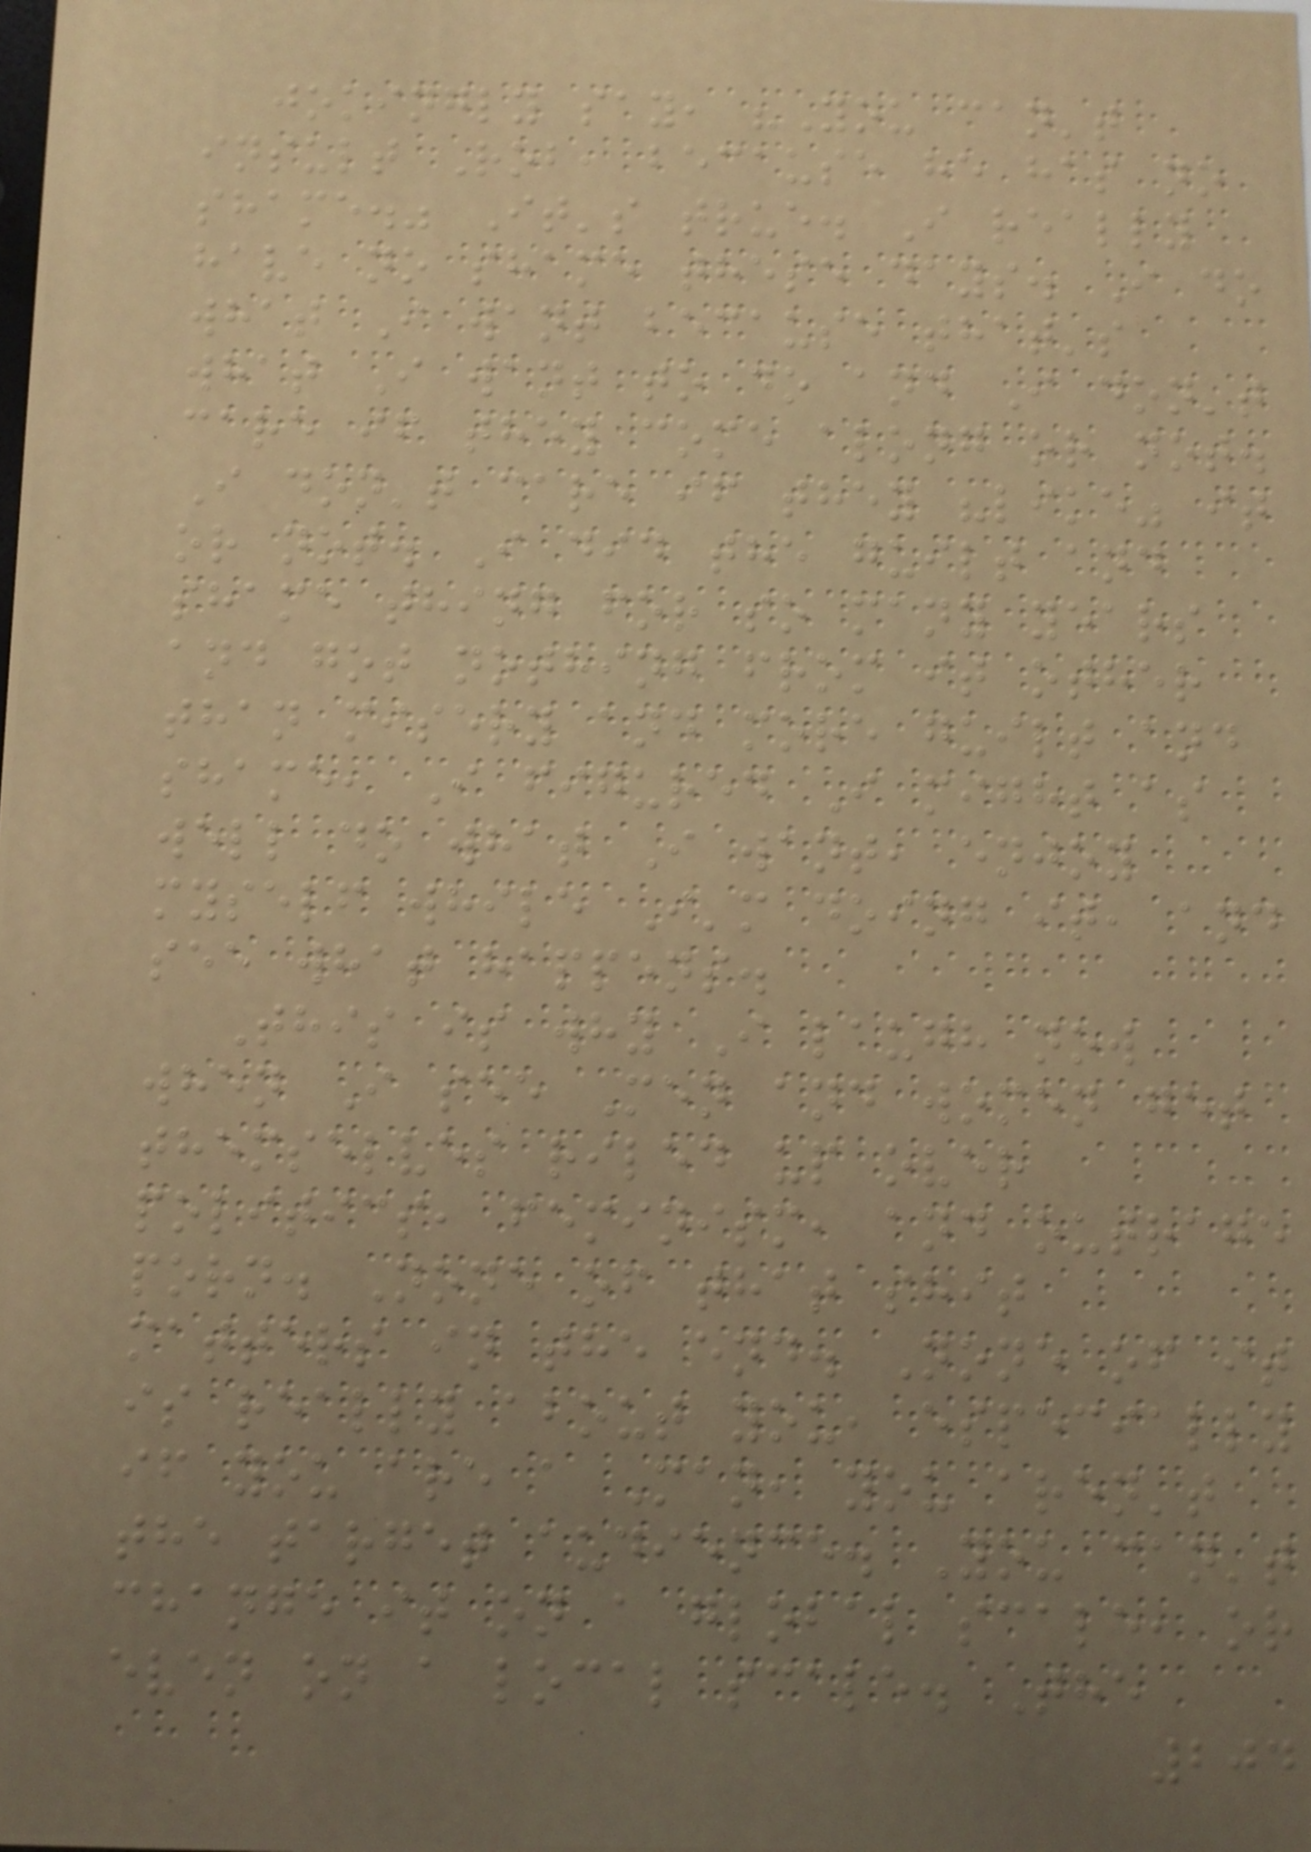jokingly say, "You can't
insult Rob, because he has no
shame." It's true. I really
have no shame these days. I do
what I want because that's
what I want to do and I don't
care if they come along or not.
I don't care if they "like" it
or not. I did the guilt and
shame thing for so many years
and got nothing from it other
than misery and more guilt and
shame, I figured I might as
well do what I want, enjoy
myself while I'm doing it, and
see what happens.
This is why I laugh now
when I see Men and women get
themselves riled up over
politics, feminism, and outrage
porn. None of that shit
matters in the end. None of it
is really about you, especially
if you are a Man, you aren't
the target audience. You can't
change it on a global scale, or
even on a local scale. The
204
